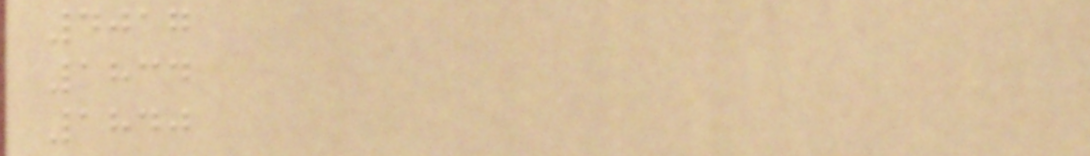4017
1834
1840
